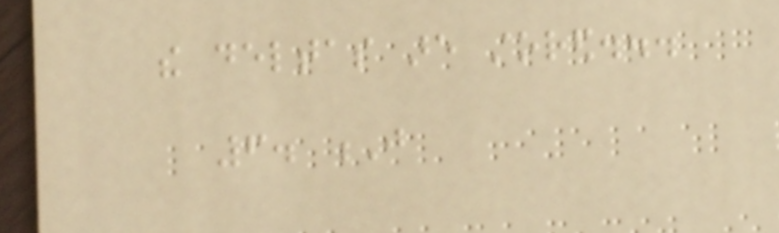the deltas are stored...
6. J
